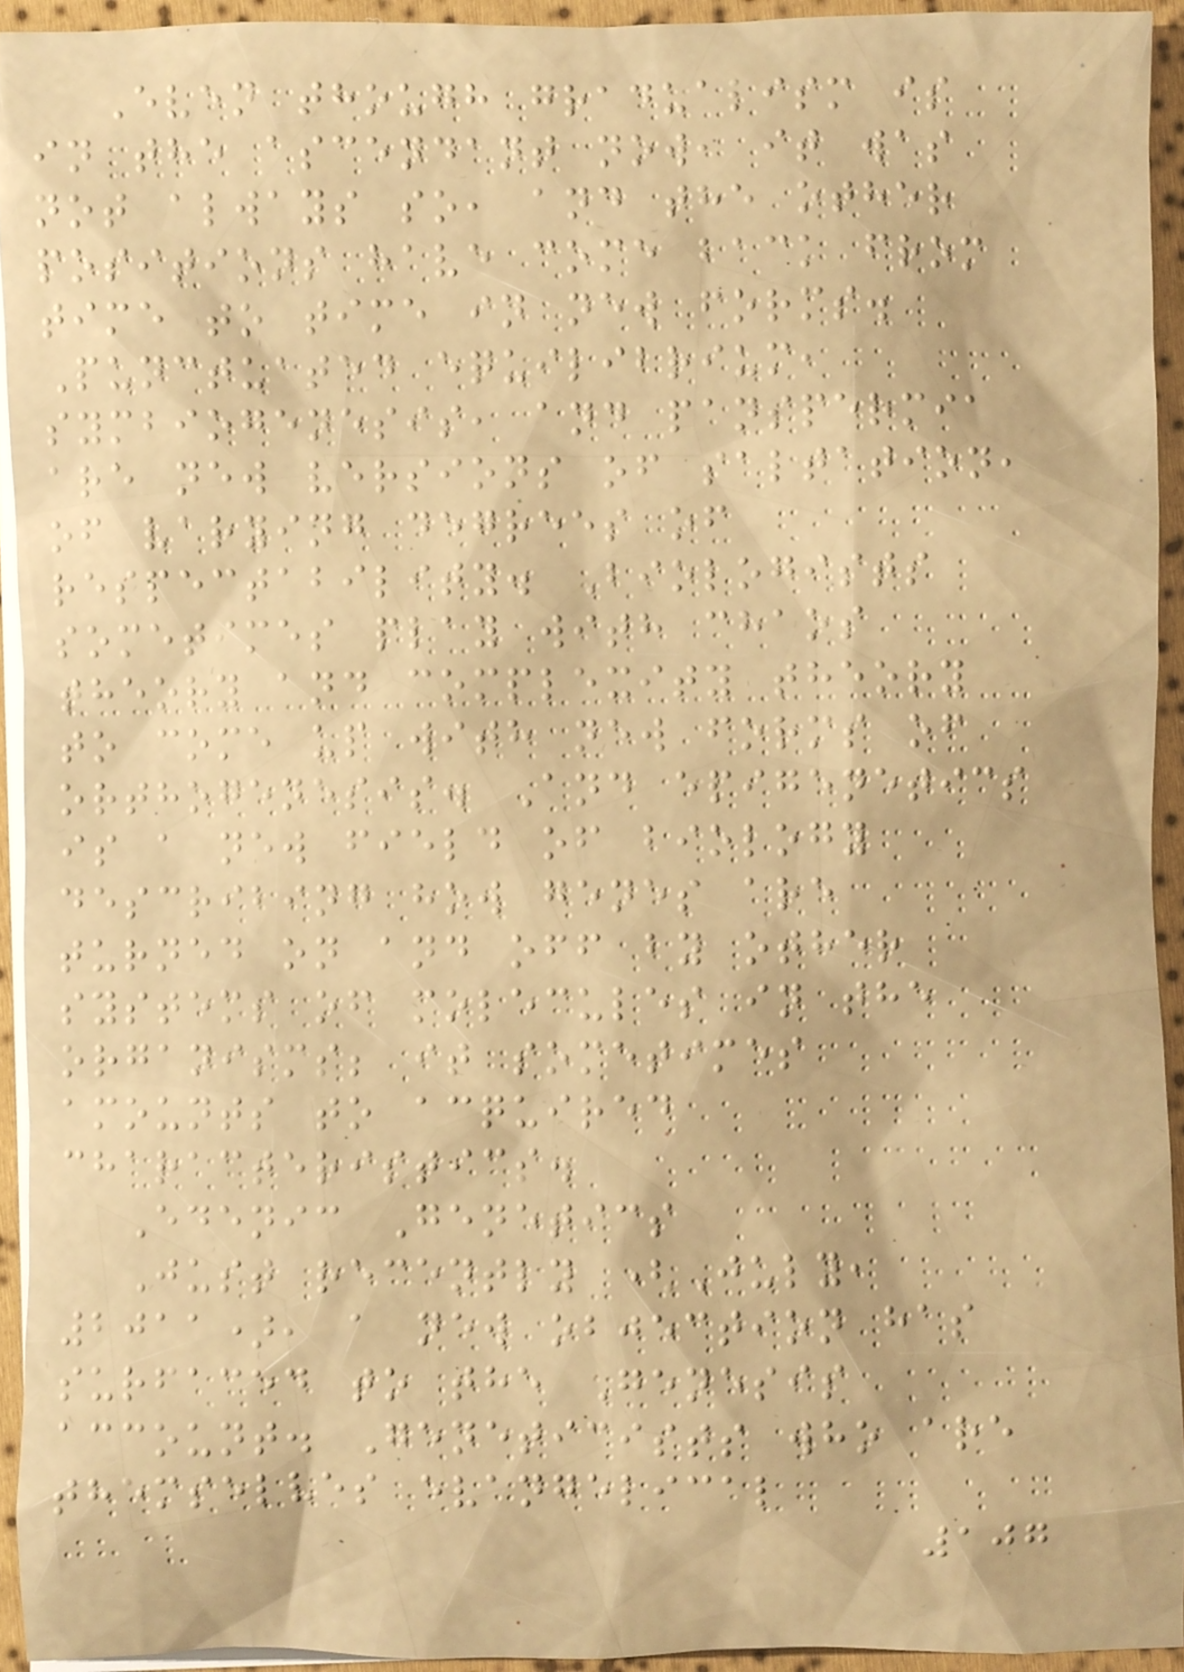Even though gradualism is
in the ascendant now, it was
not always so, and the other
positions have come back from
time to time in new forms.
Punctuated equilibrium,
symbiogenesis, and panspermia
are new versions of saltation,
of varying degrees of
respectability. Biologists
sometimes play with chaos
theory and complexity theory
to come up with new forms of
orthogenesis. And epigenetics
is a new field of biology
describing how genes are
turned on and off by other
systems of molecules in the
organisms; it sometimes
amounts to acquired
characteristics.
Edenic Genetics
Just recently (July,
2011), a new objection has
surfaced to the Genesis
account. Geneticists who are
themselves evangelical
107
